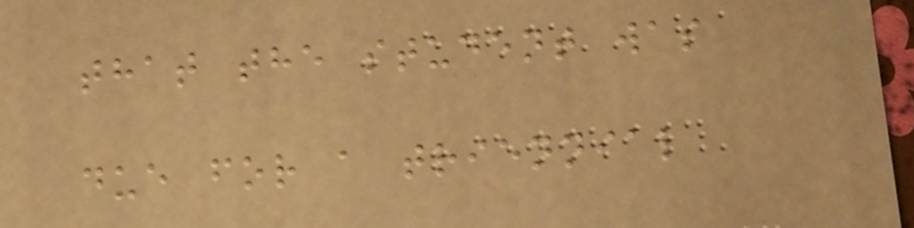that the student was
due for a triennial
